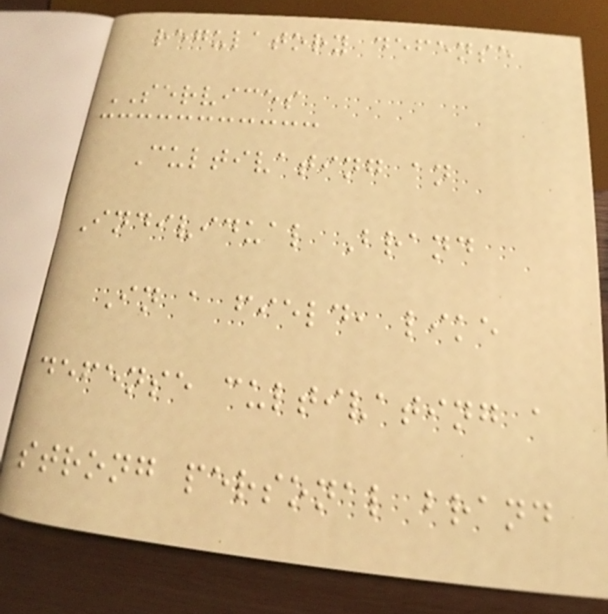regulatory defense
SERVICES
Cultivating an
Individual Brand
In a field, like
defense cultivating a
strong personal brand
